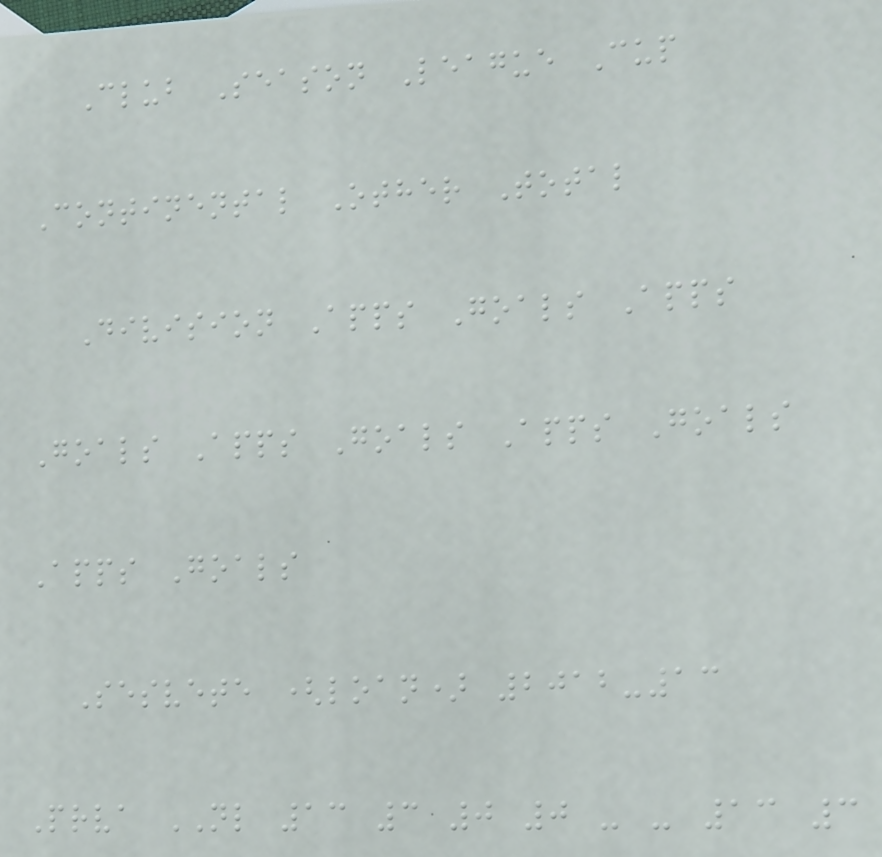Club Season League Cup
Continental Other Total
Division Apps Goals Apps
Goals Apps Goals Apps Goals
Apps Goals
Sesvete (loan) 2012-13
Prva NL 13 3 0 0 - - 13 3
